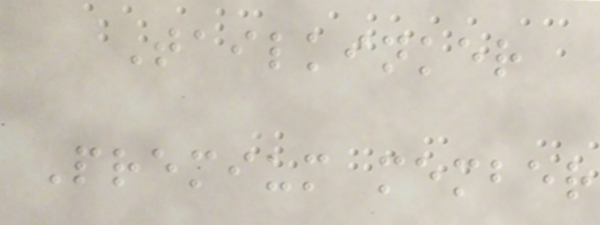Tailkinker
Premium member
